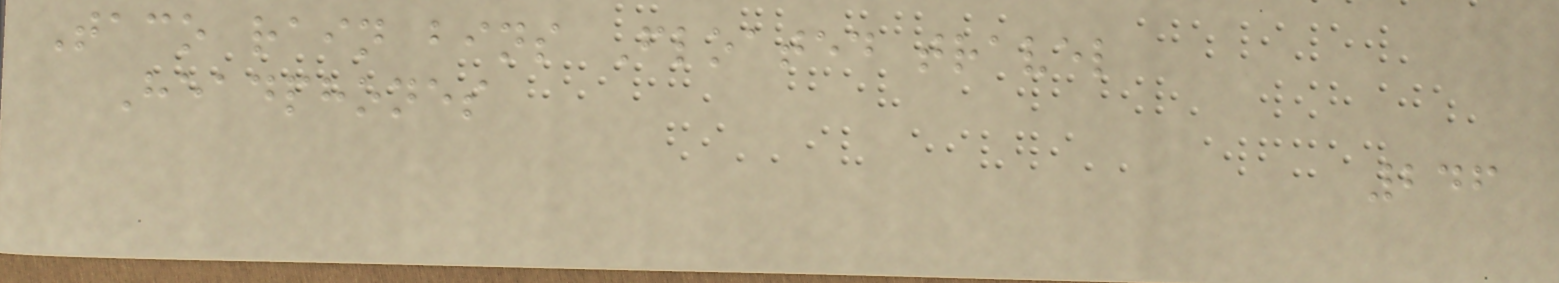Taco rain bins Floated travel
Headphones
246
